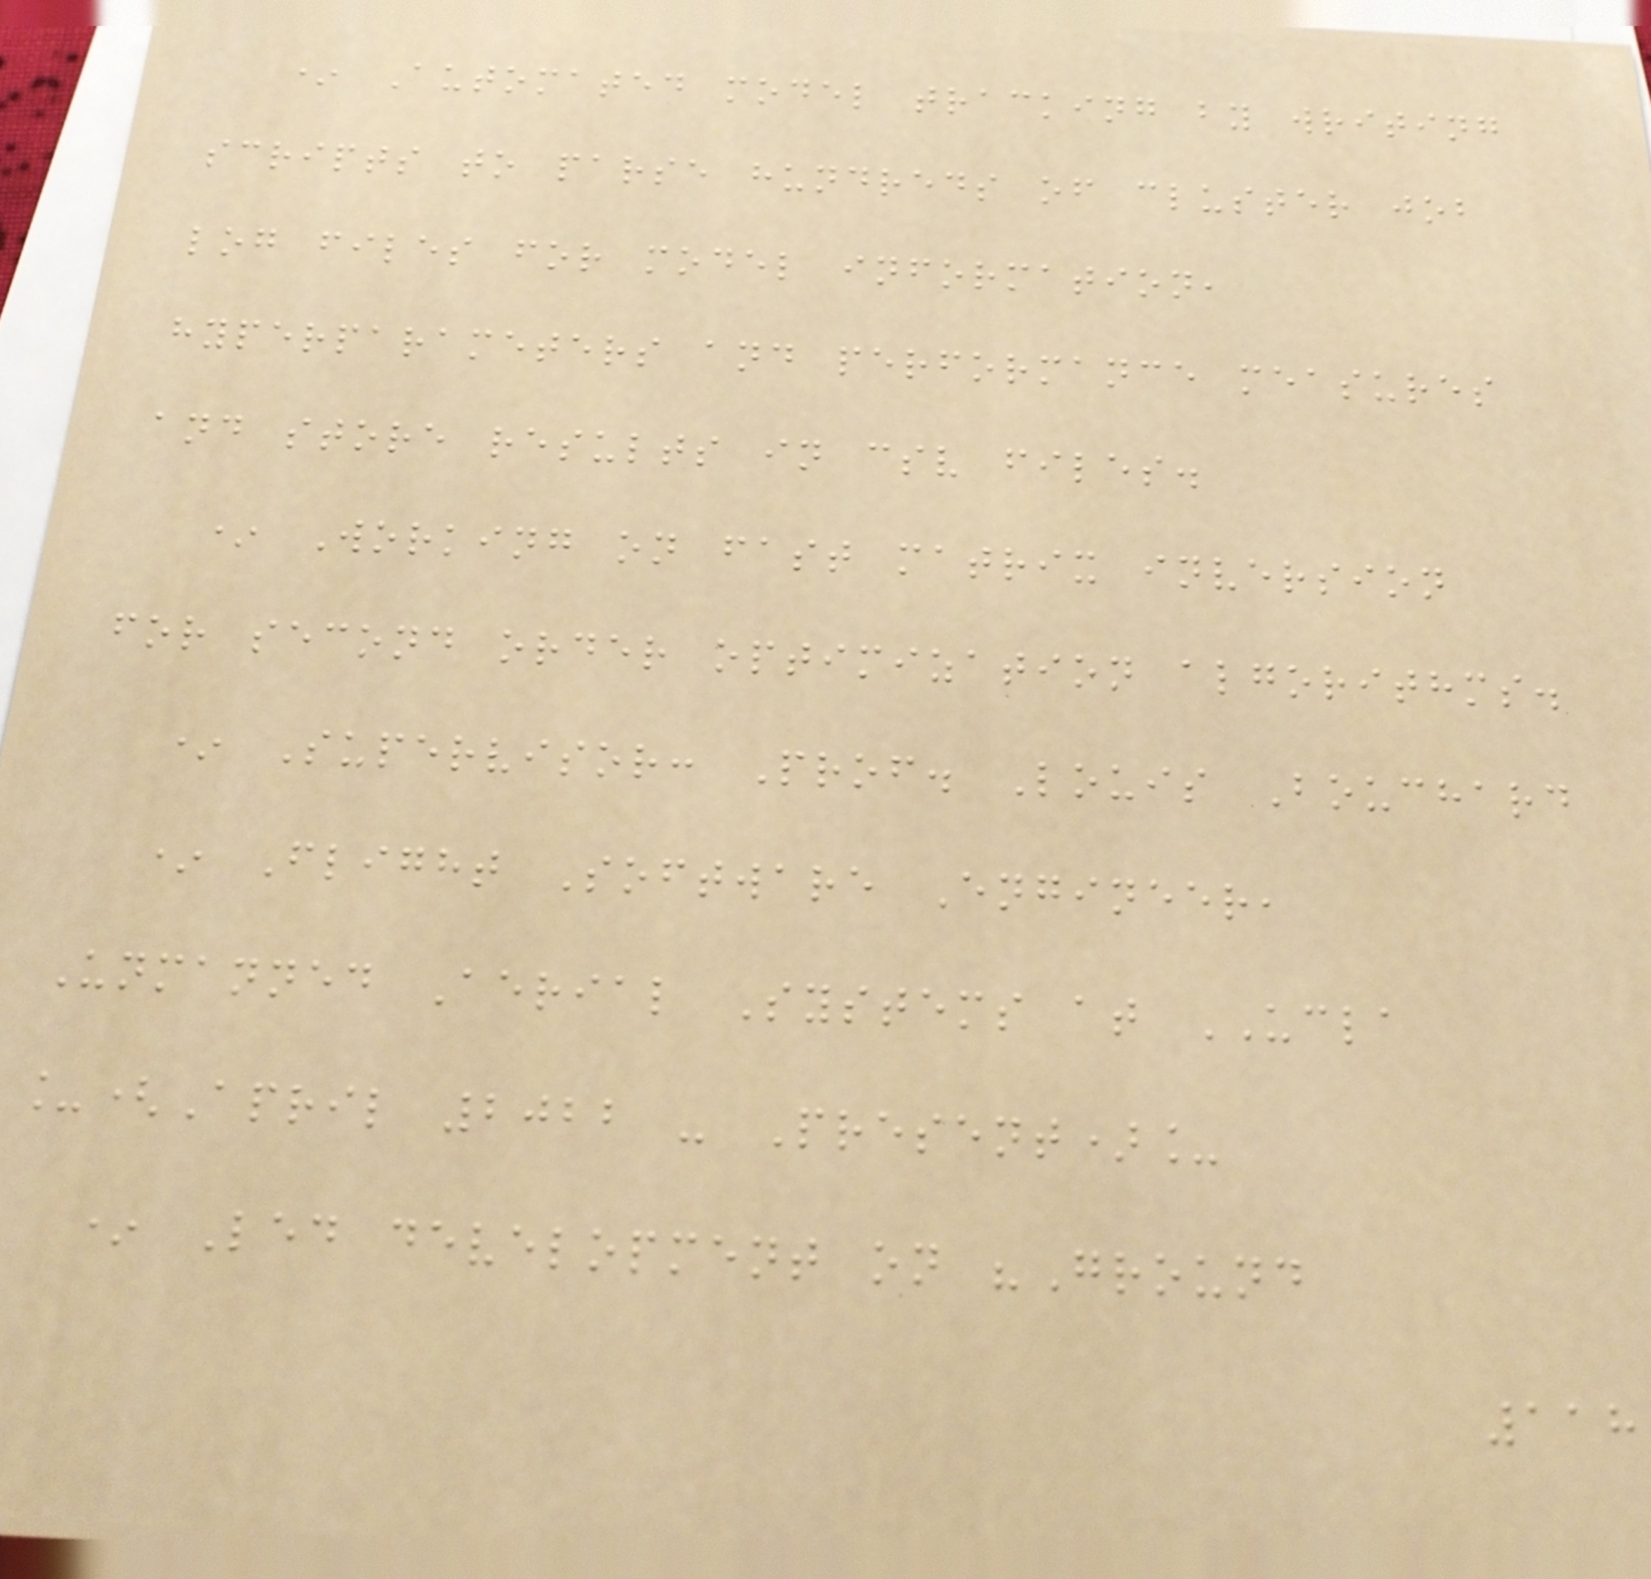* Automated model tracking by writing
scripts to parse hundreds of cluster job
log files for model information,
hyperparameters and performance measures
and store results in csv files.
* Working on fast matrix inversion
for second order optimization algorithms.
* Supervisor: Prof. Louis Bouchard
* Flight Software Engineer,
Unmanned Aerial Systems at UCLA
_(April 2022 - Present)_
* Led development on "Ground
118
